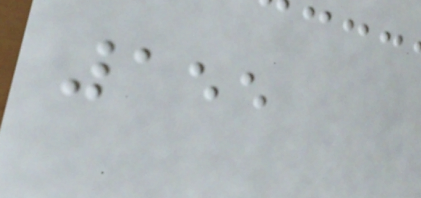155
